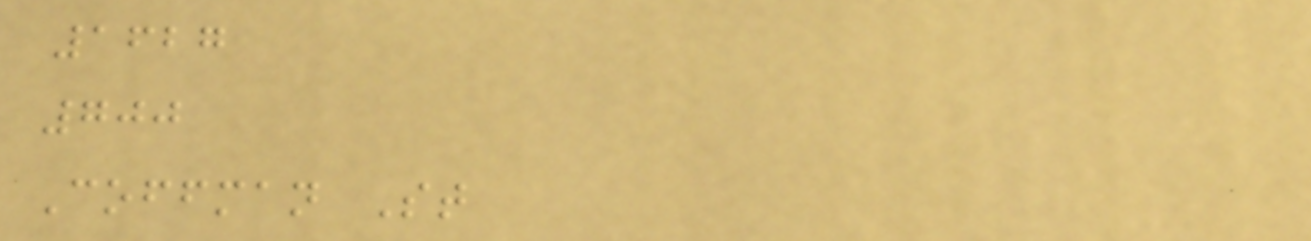1627
700
Coffman St
